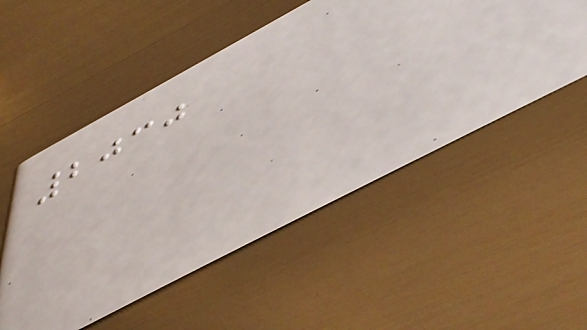2030
